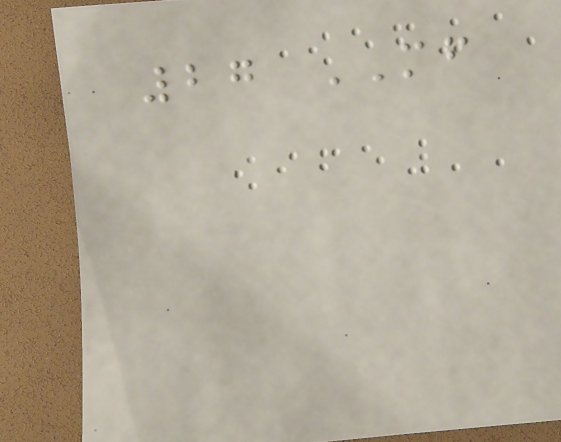27 MF
